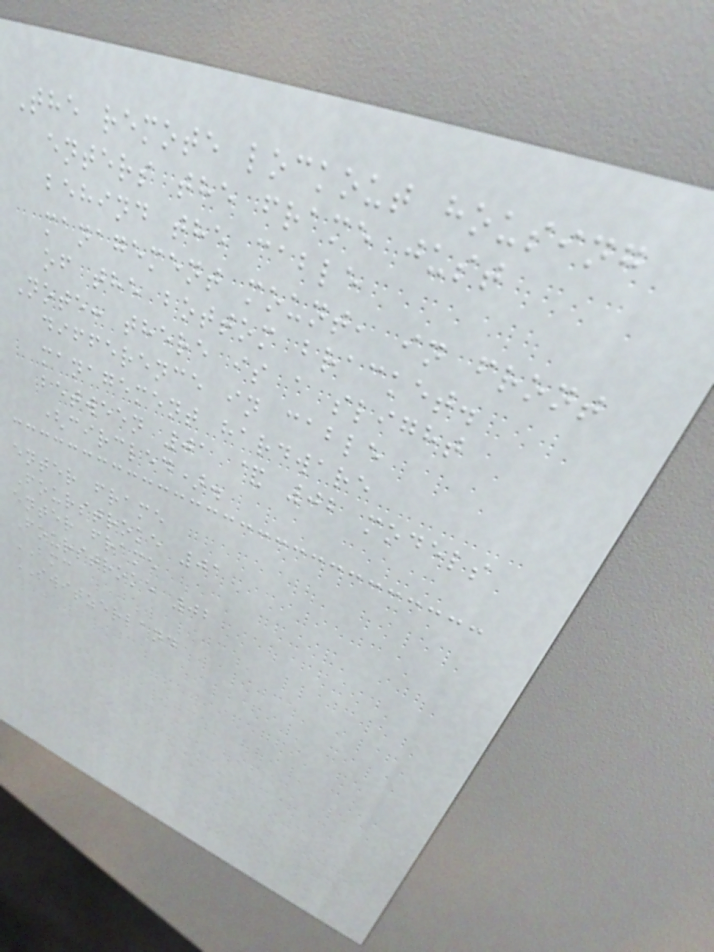The remote lockout housing
enters the frame just
behind the cable
management mount, in front
of the bottom bracket.
Note: there is a slight
difference in cable
management hardware
between 01 & 02 models
(circled).
enter frame
Fourstroke 01
enter frame
Fourstroke 02
BMC
SWITZERLAND
